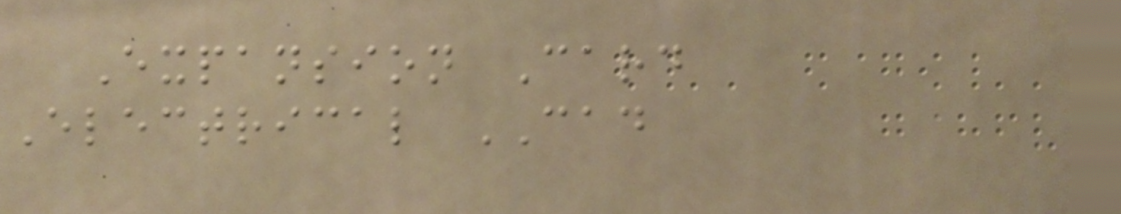Expansion Card
Electrical CAD
